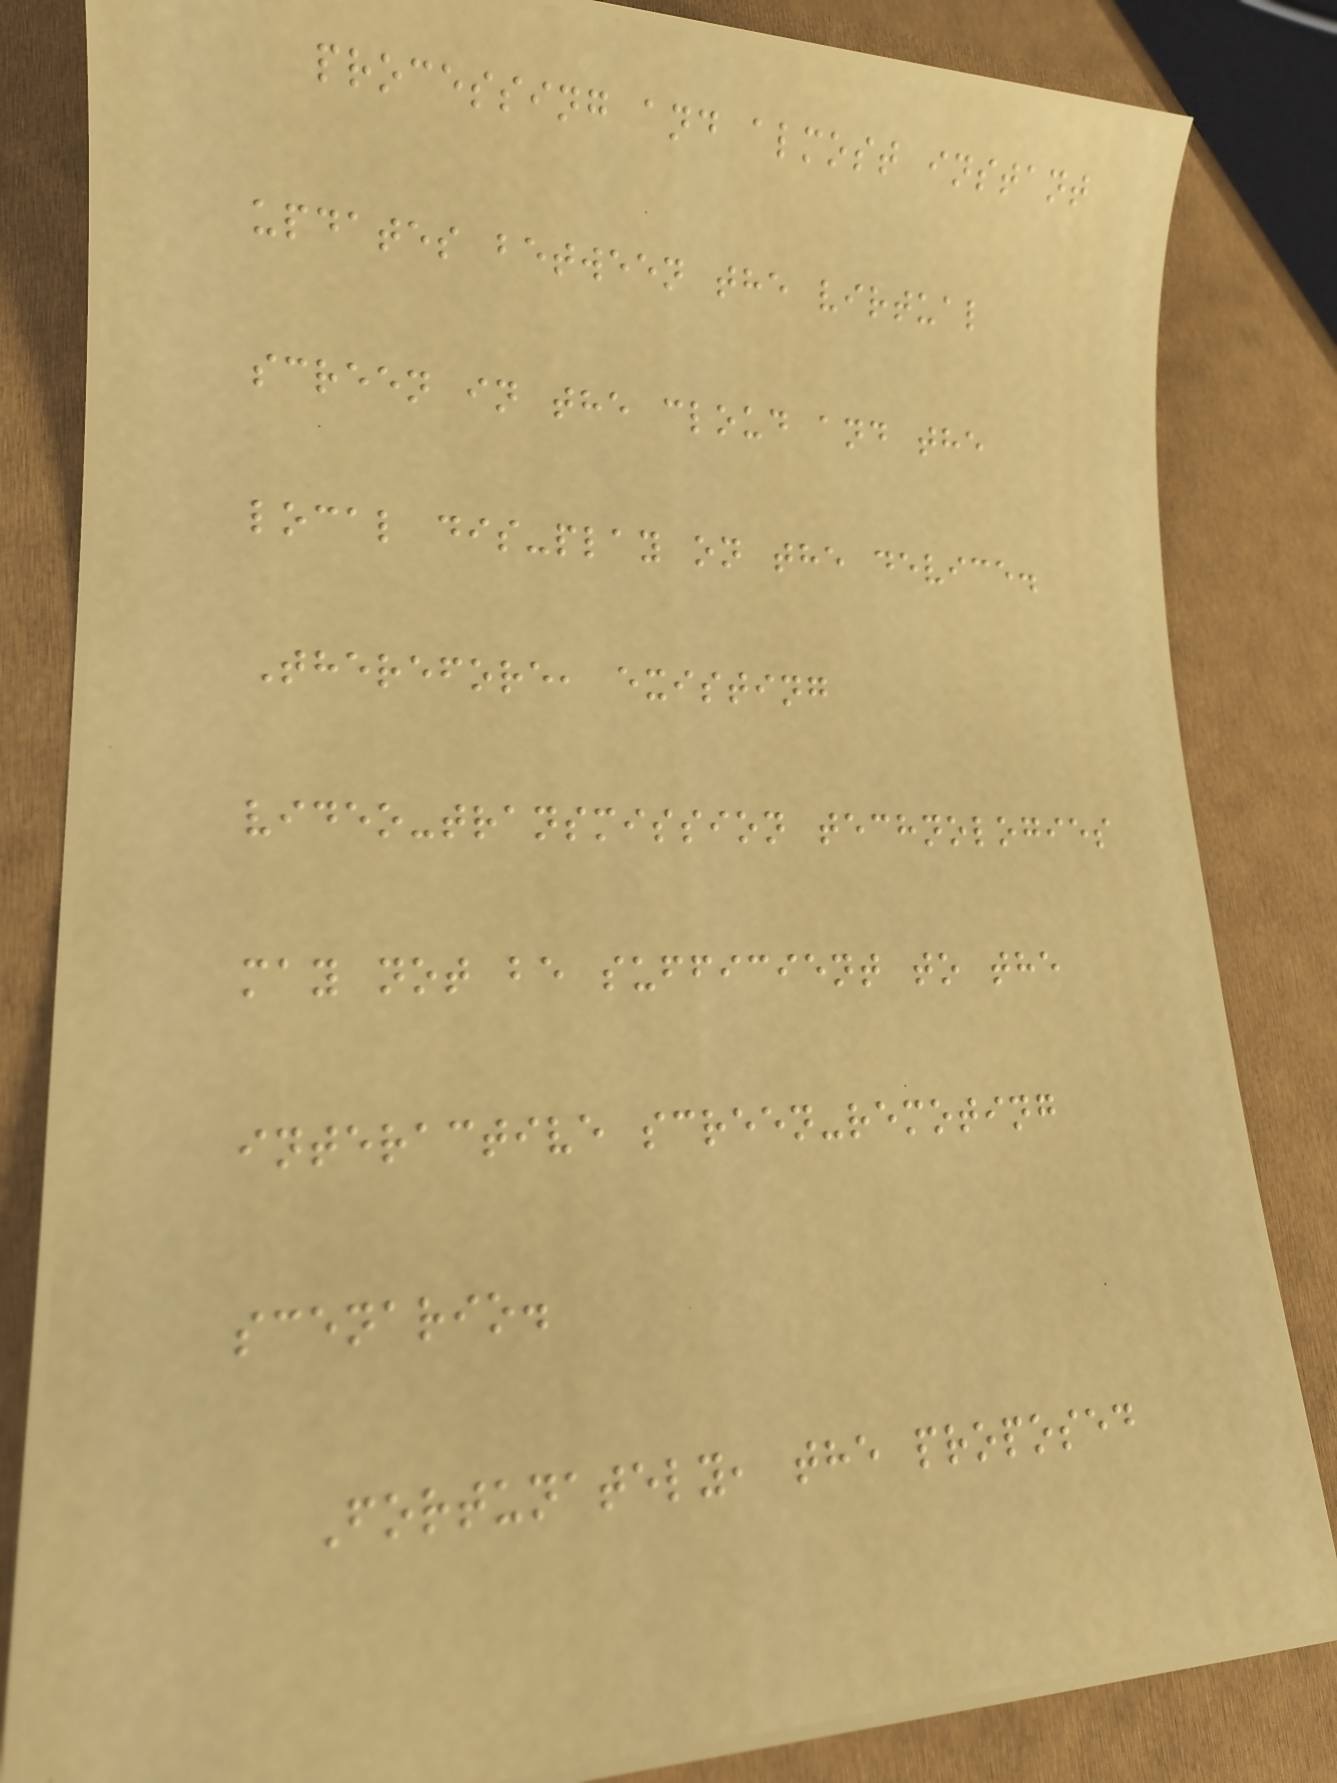processing and almost instant
updates between the virtual
screen in the cloud and the
local dis-play on the device.
Therefore, existing
video-transmission technologies
may not be sufficient to the
interactive screen-remoting
scenario.
Fortunately, the proposed
